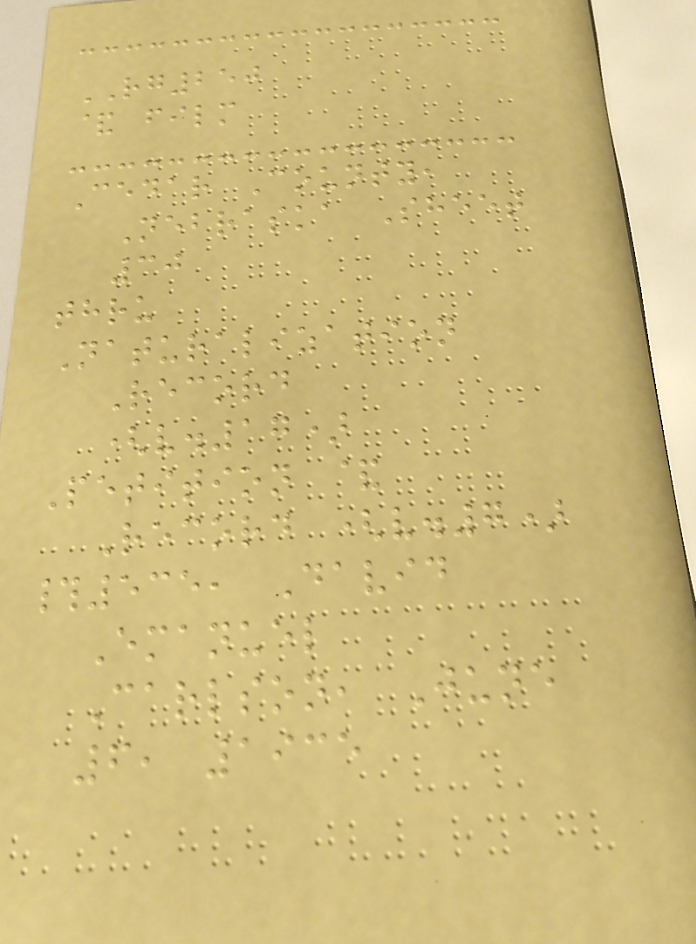RG250
& film
Cedar County,
Nebraska Sheet
30
thru
Naturalization
Record
(v.17)
Petition &
Record (v.7)
#535, David
Emanuel
Carlson, June
6, 1935
